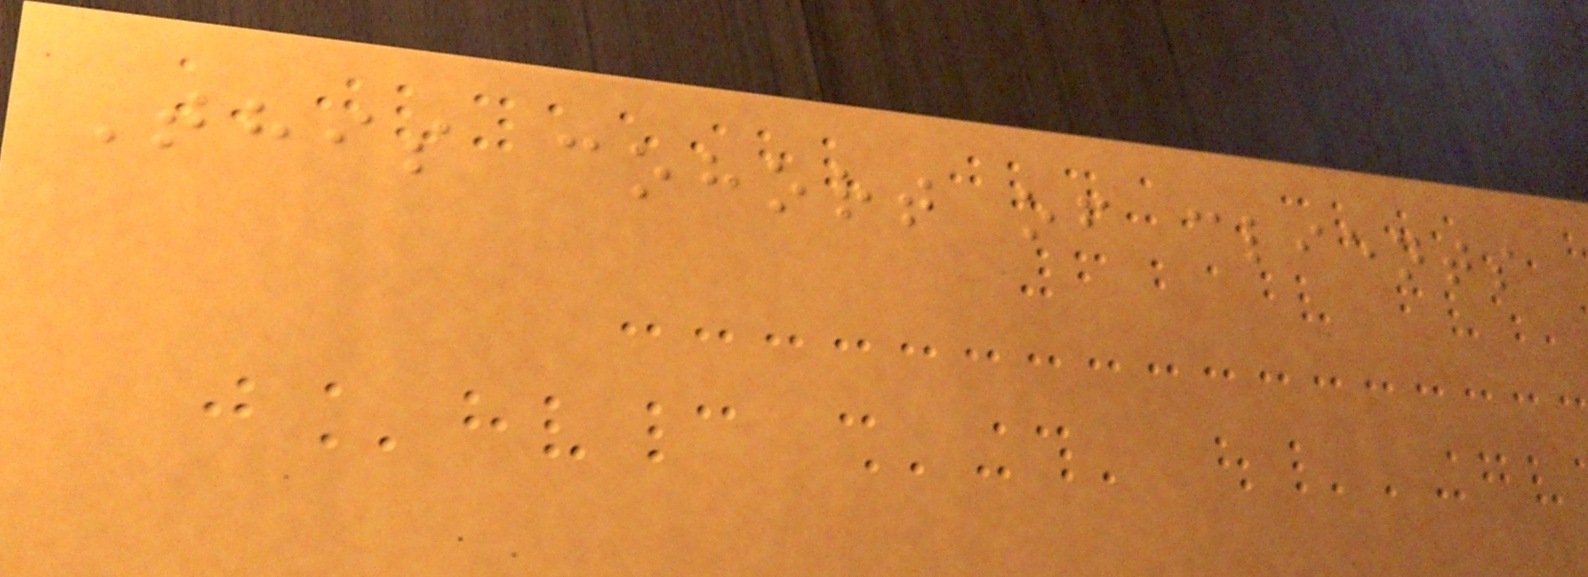This cohort of clients
